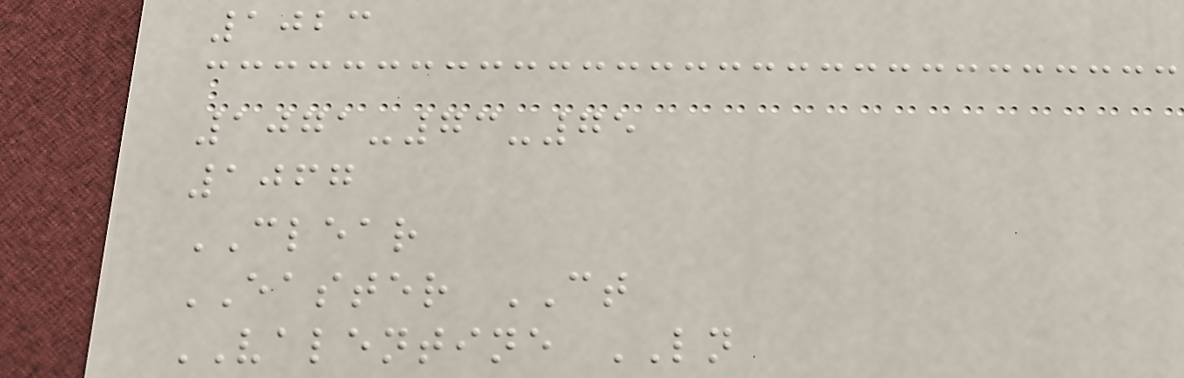1023
1071-73-75
1067
CLEAR
EASTER CT
VALENTINE LN
